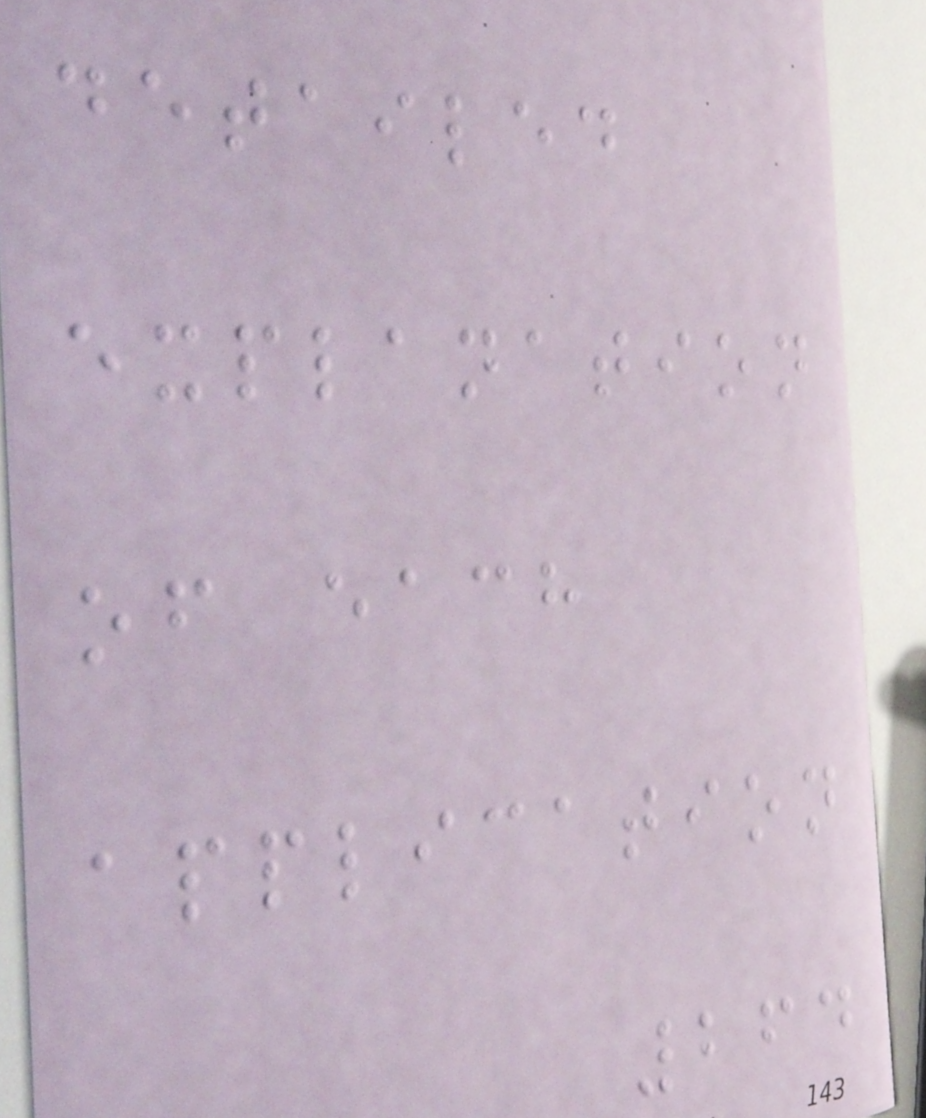detailed
explanation
of each
application
264
